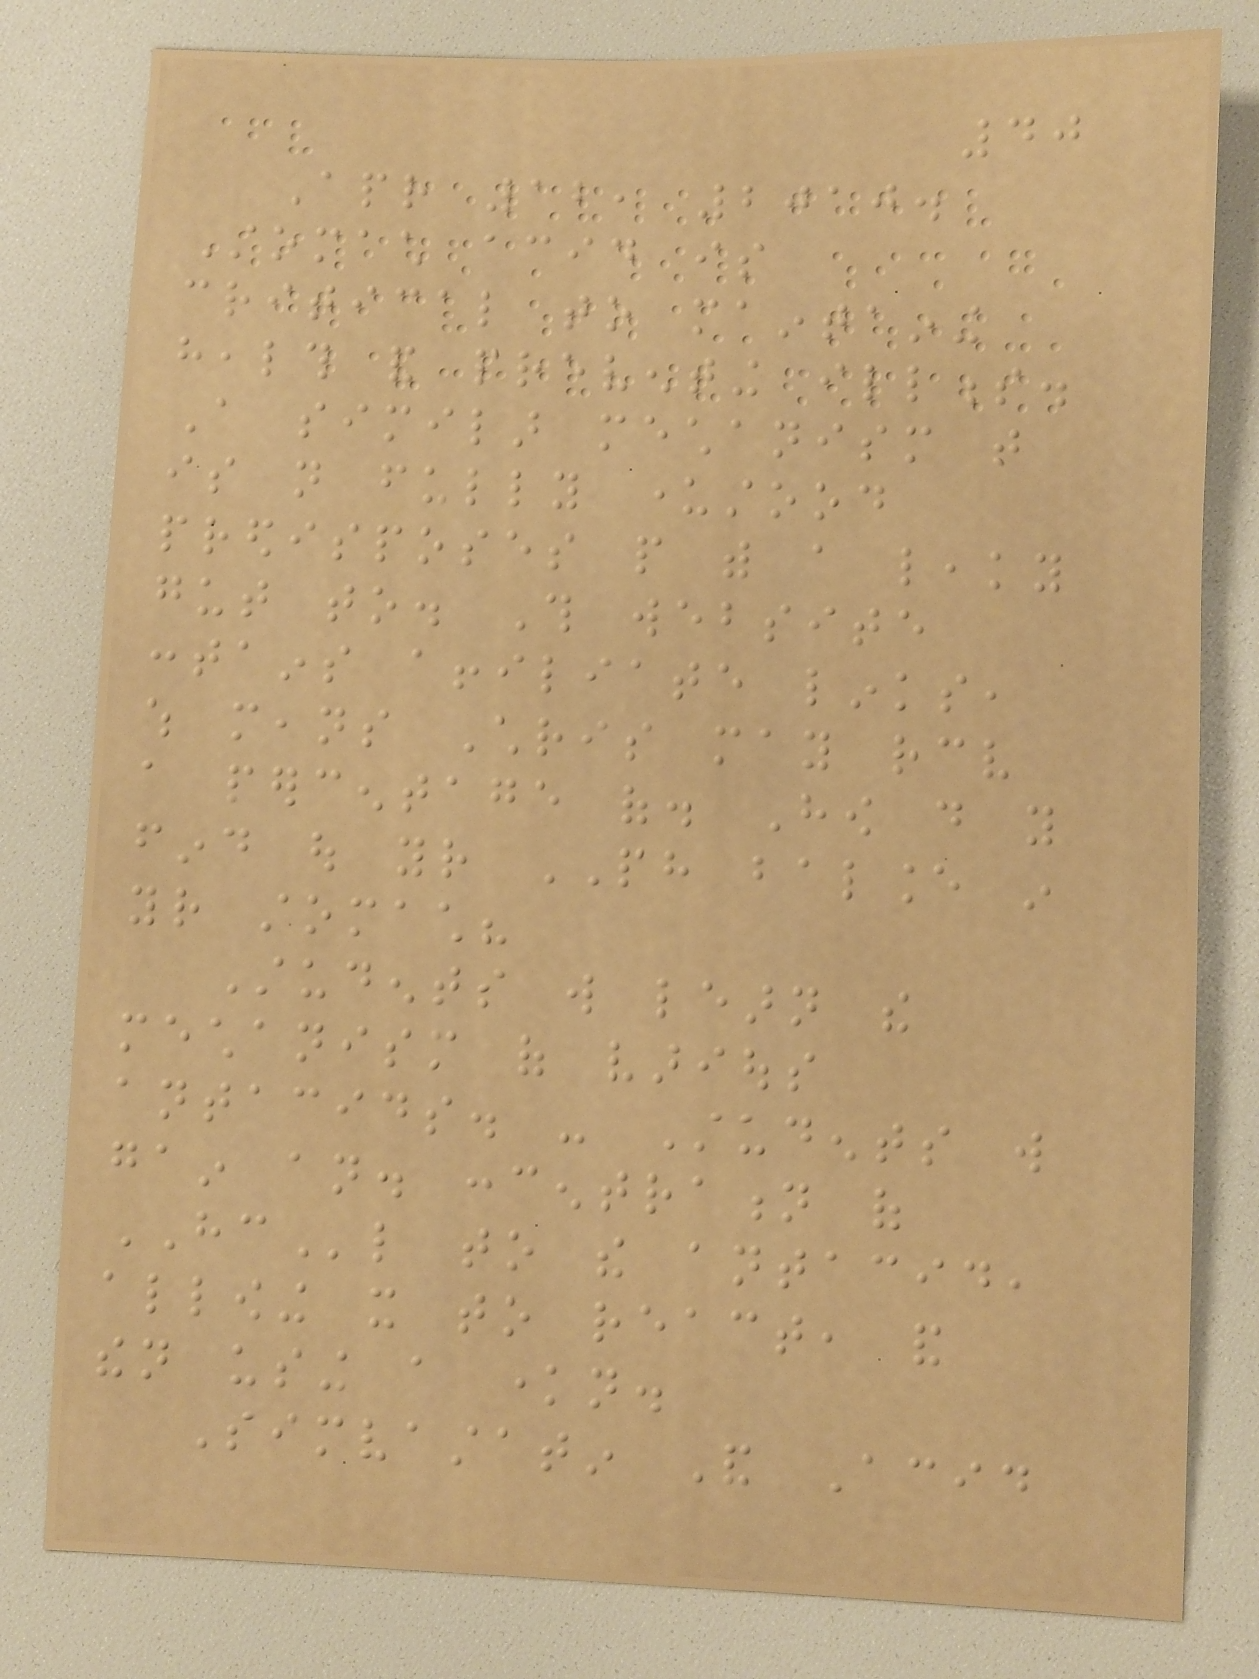40
Apr 12, 2010.
Stomach acid is
critical to maintaining
health and preventing illness.
A similar mechanism that
is not fully understood
predisposes people with a leaky
gut to. This website
contains affiliate links,
which means Chris may receive
a percentage of. How do you
find out your PH balance in
your stomach?
Students will learn the
mechanism of various
antacids. - Students will
gain an. concentration of
HCl to the antacid,
allowing it to react, and
then using a known.
Simvastatin And Acid
